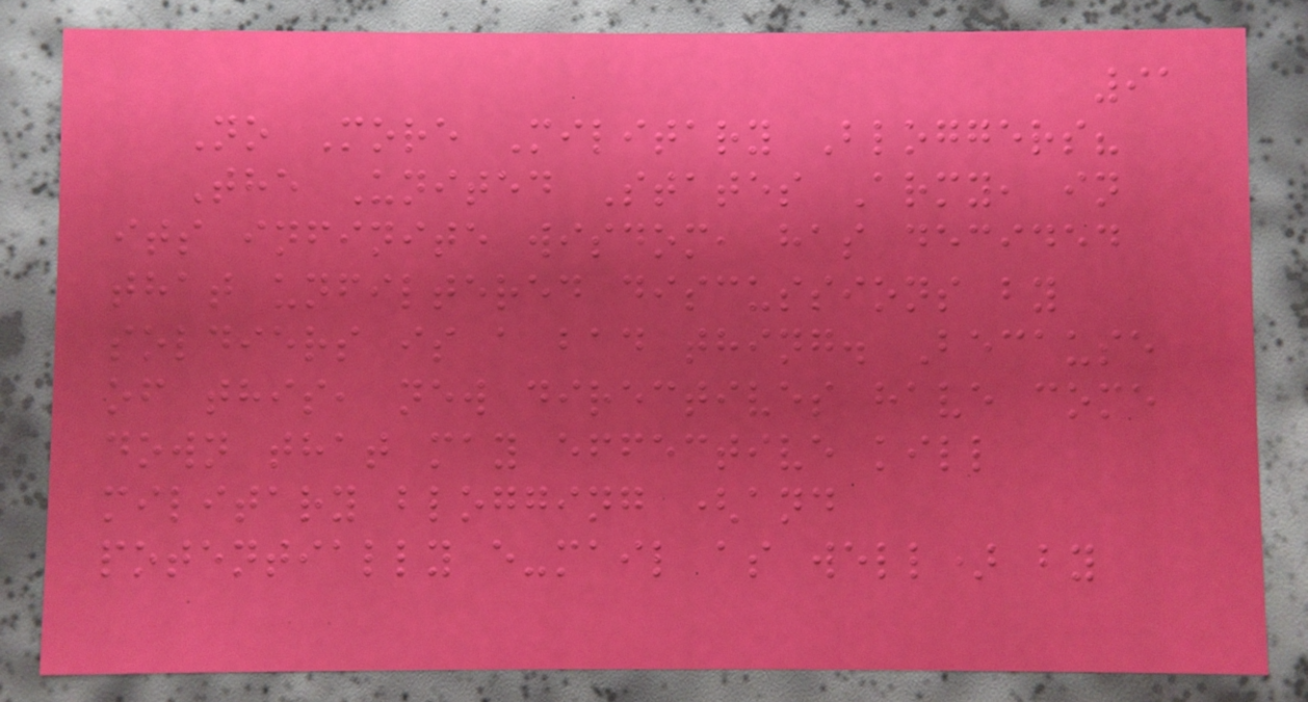91
No More Military Bloggers?
The United States Army, in
its infinite wisdom, has decided
that unfiltered discussions by
soldiers is a bad thing. Because
of this, new directives have come
down that may effective kill
military blogging (and
potentially e-mail as well) by
